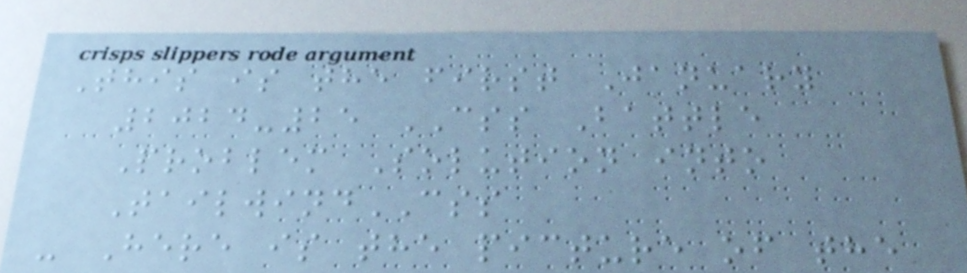This is the first January
2024-25 CSS Battle
Problem Solution into
TailwindCSS
- Here is the picture of the
